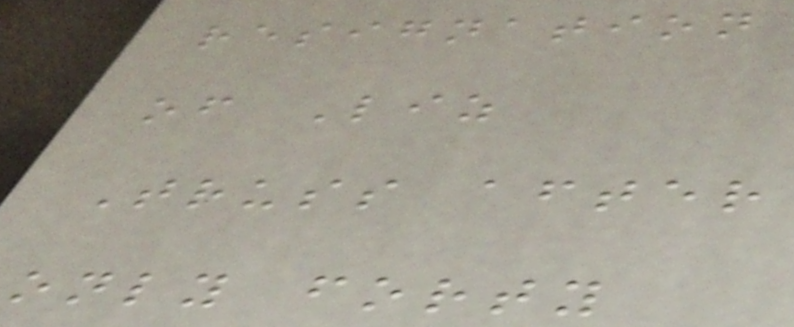resignation
of Liz
Truss after
only forty
